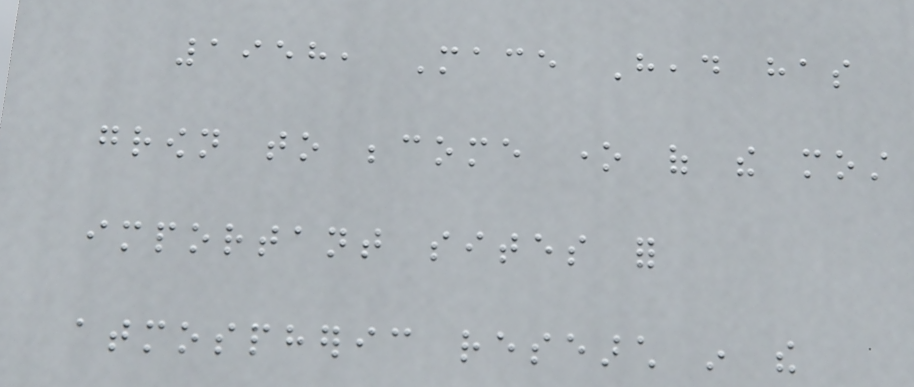1958, Mace Head has
grown to become one of the most
important sites for
atmospheric research in the
